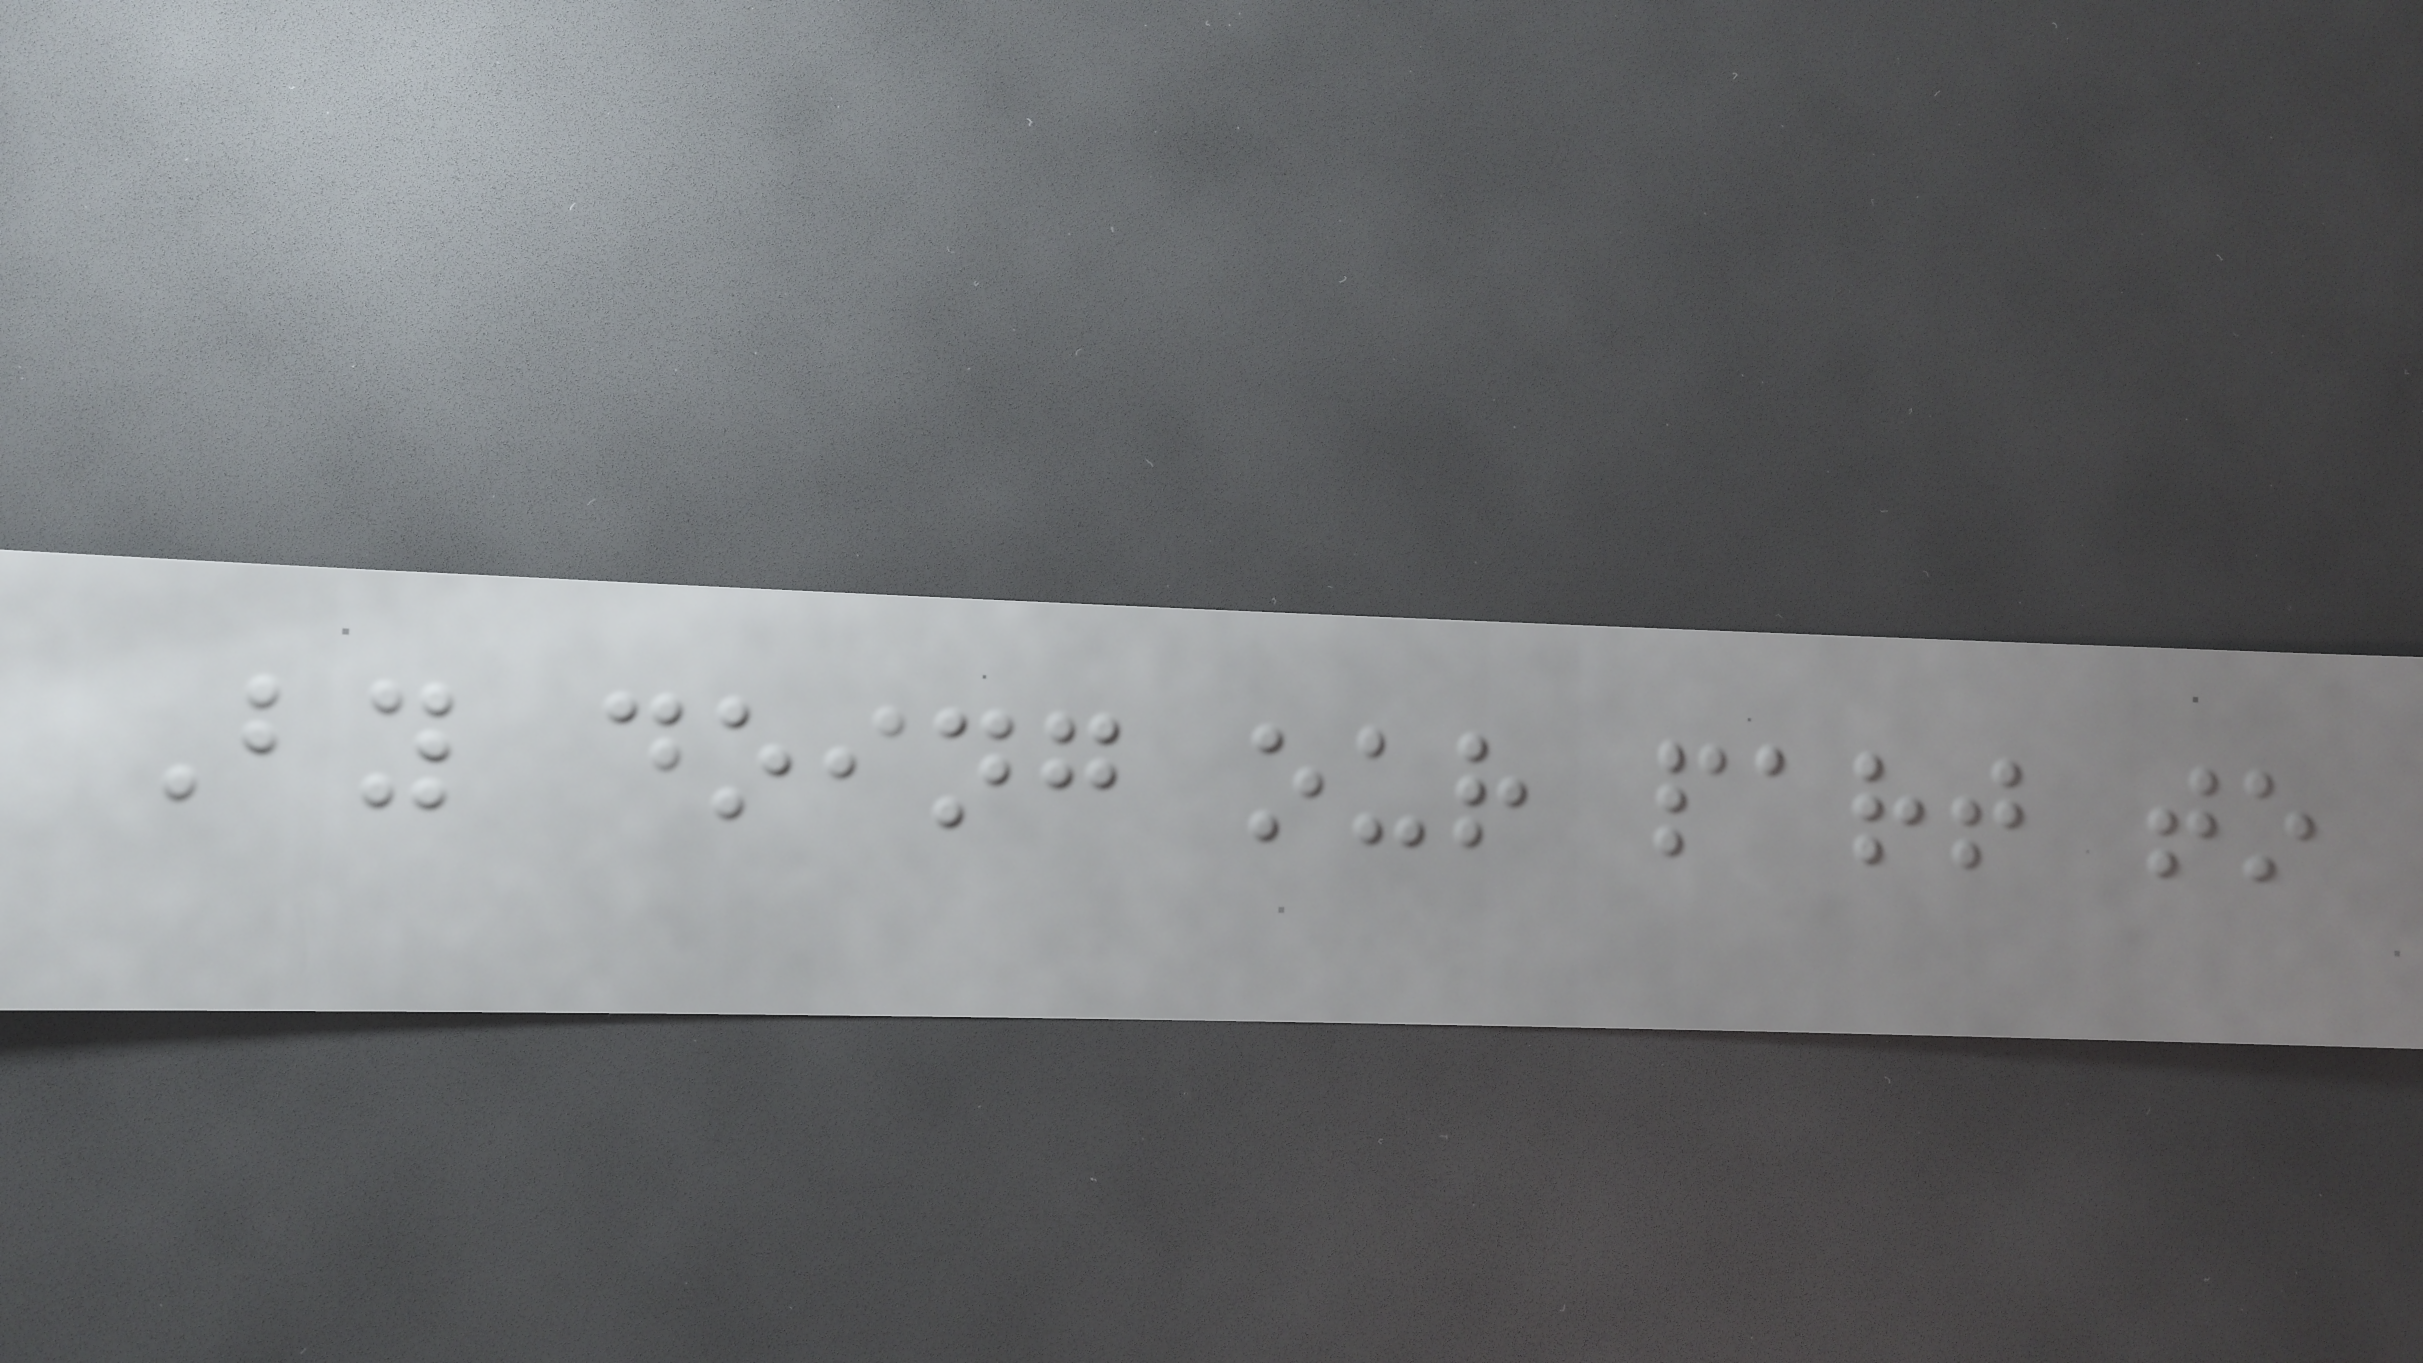By doing our part to
